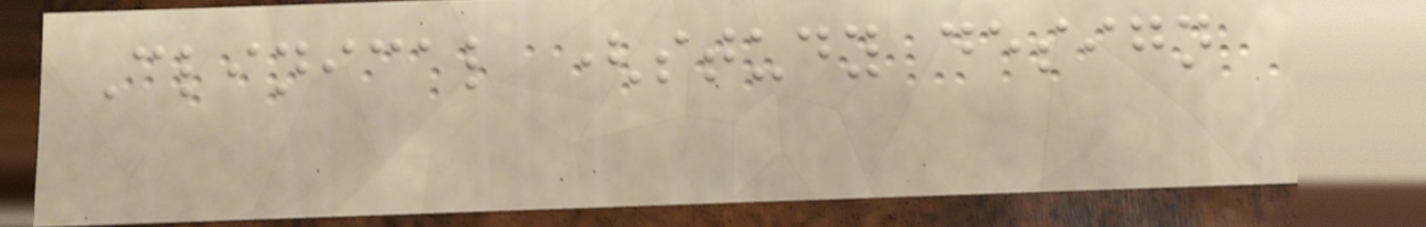Clinical (study design
